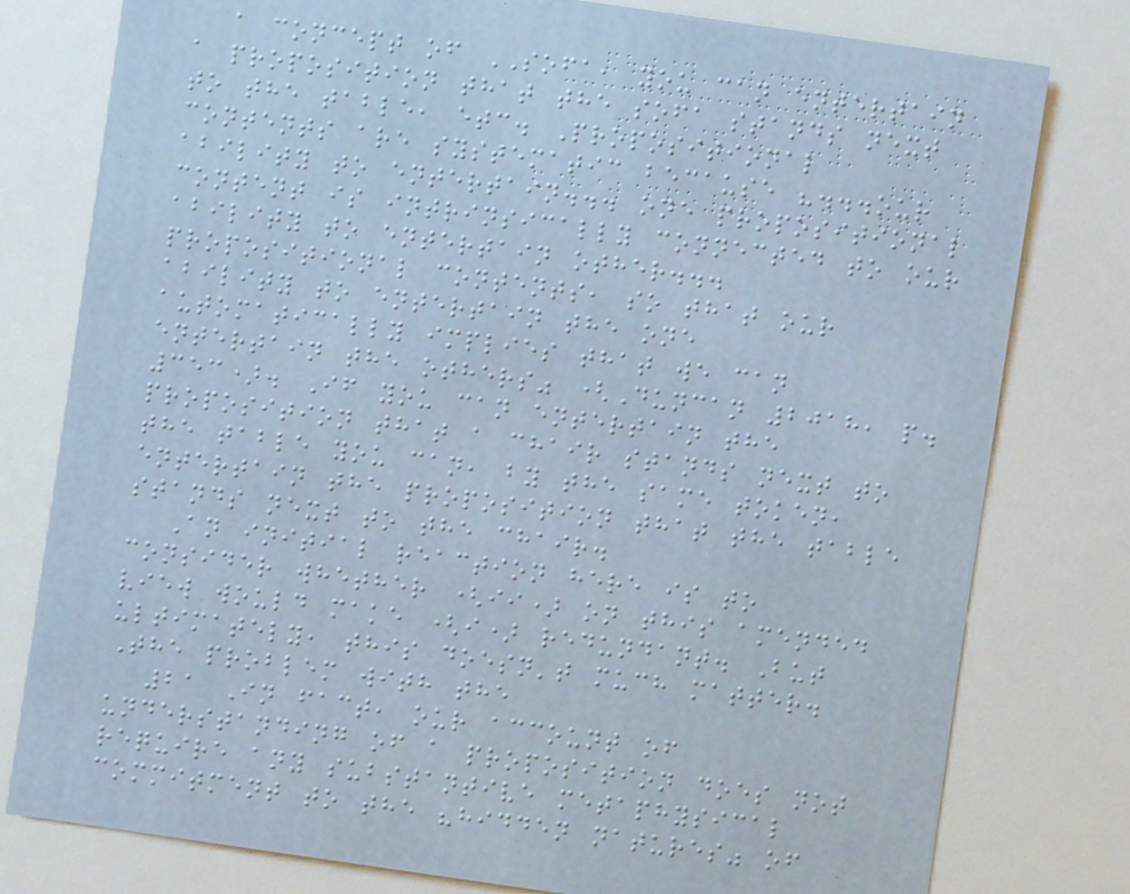a concept of SOFA, you can entertain
a proposition that the sofa stands next
to the table, etc. Propositional
contents are systematic because "...our
ability to entertain... one propositional
content is intrinsically connected to our
ability to entertain other...
propositional contents, so that our
ability to entertain the one
automatically implies that we can
entertain the others" (Duncan 2018, p.
353). If you can entertain the
proposition that a chair stands next to
the table you can, by the same token,
entertain the proposition that the table
stands next to the chair.
An initial reaction here is to
consider whether (ii) on this amended
view would make (i) redundant. But
ultimately, this doesn't much matter.
The problem with the
21 In fact, our account of
understanding of a proposition does not
require any substantive metaphysical
commitment to the "hidden natures" of
